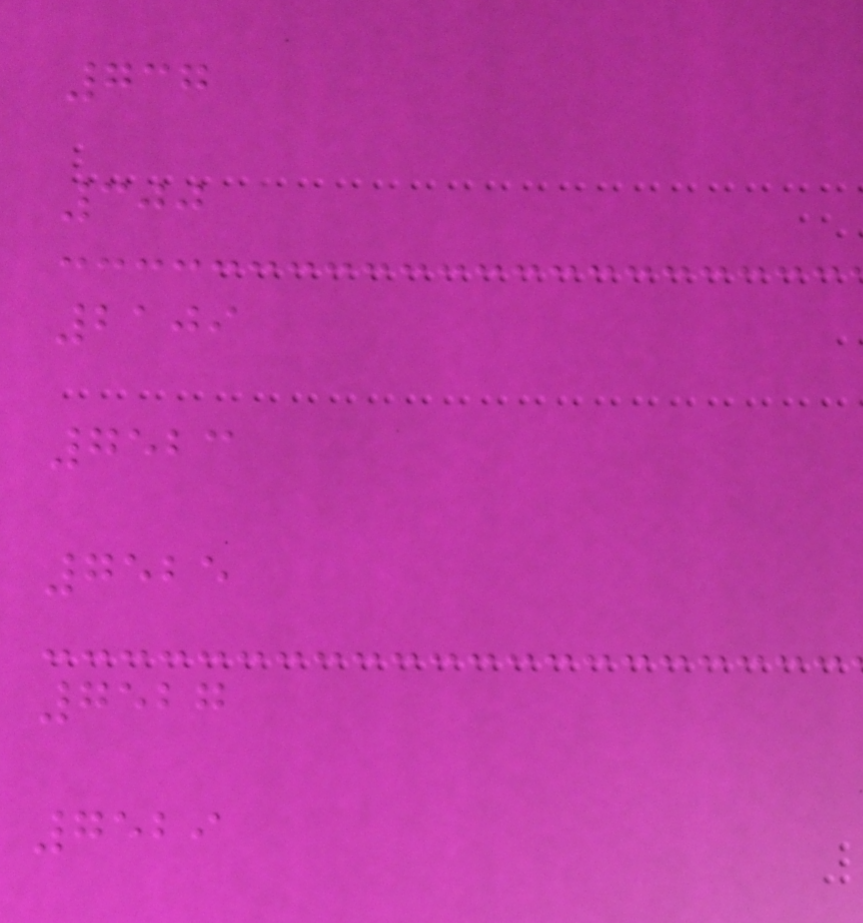737
300
2109
7523
7525
7527
7529
